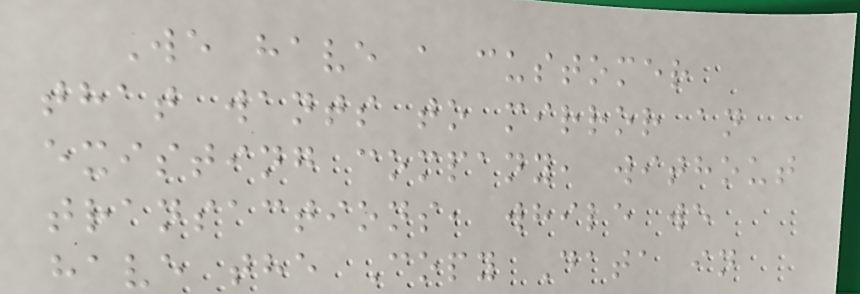We have a customer
that wants to mirror an
existing company, without
transactions, while we
have the Copy Data in
